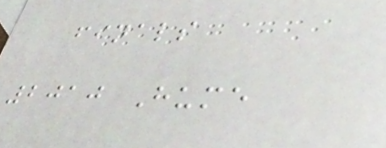finals
2010 Hume
